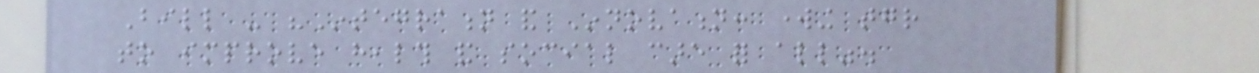Bill - "Integration and Innovation: working together
to improve health and social care for all".
